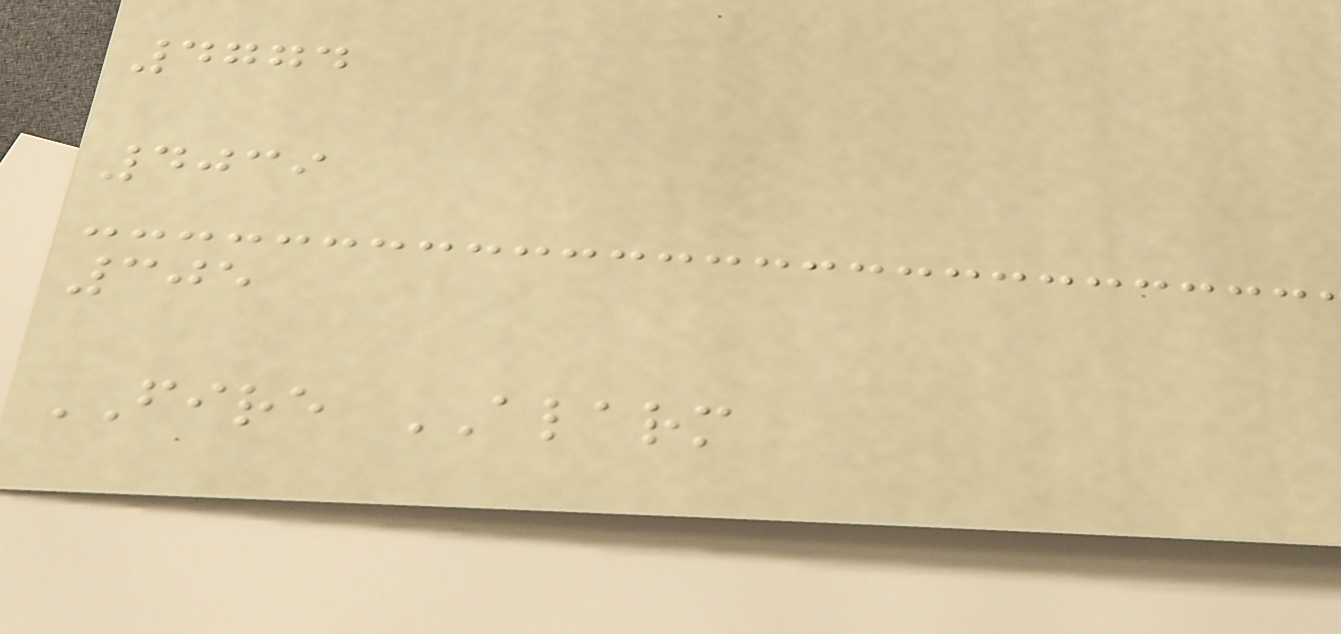4774
4039
305
FIRE ALARM
